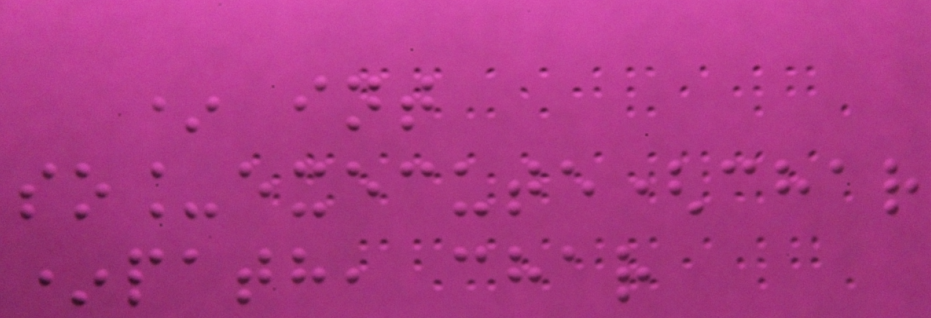* int
so_execute(char
*path, char
